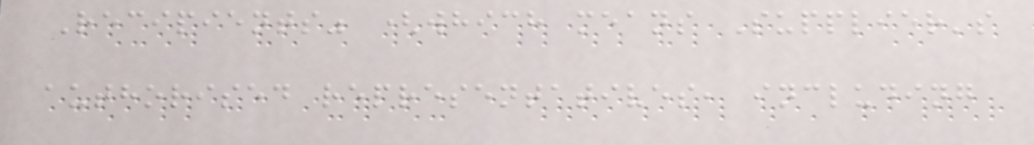Recipients" (which means Supplier's
authorised representatives, including
